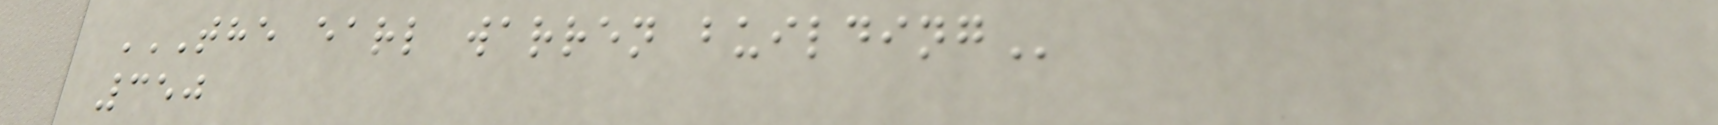THE EARL WARREN BUILDING
350
